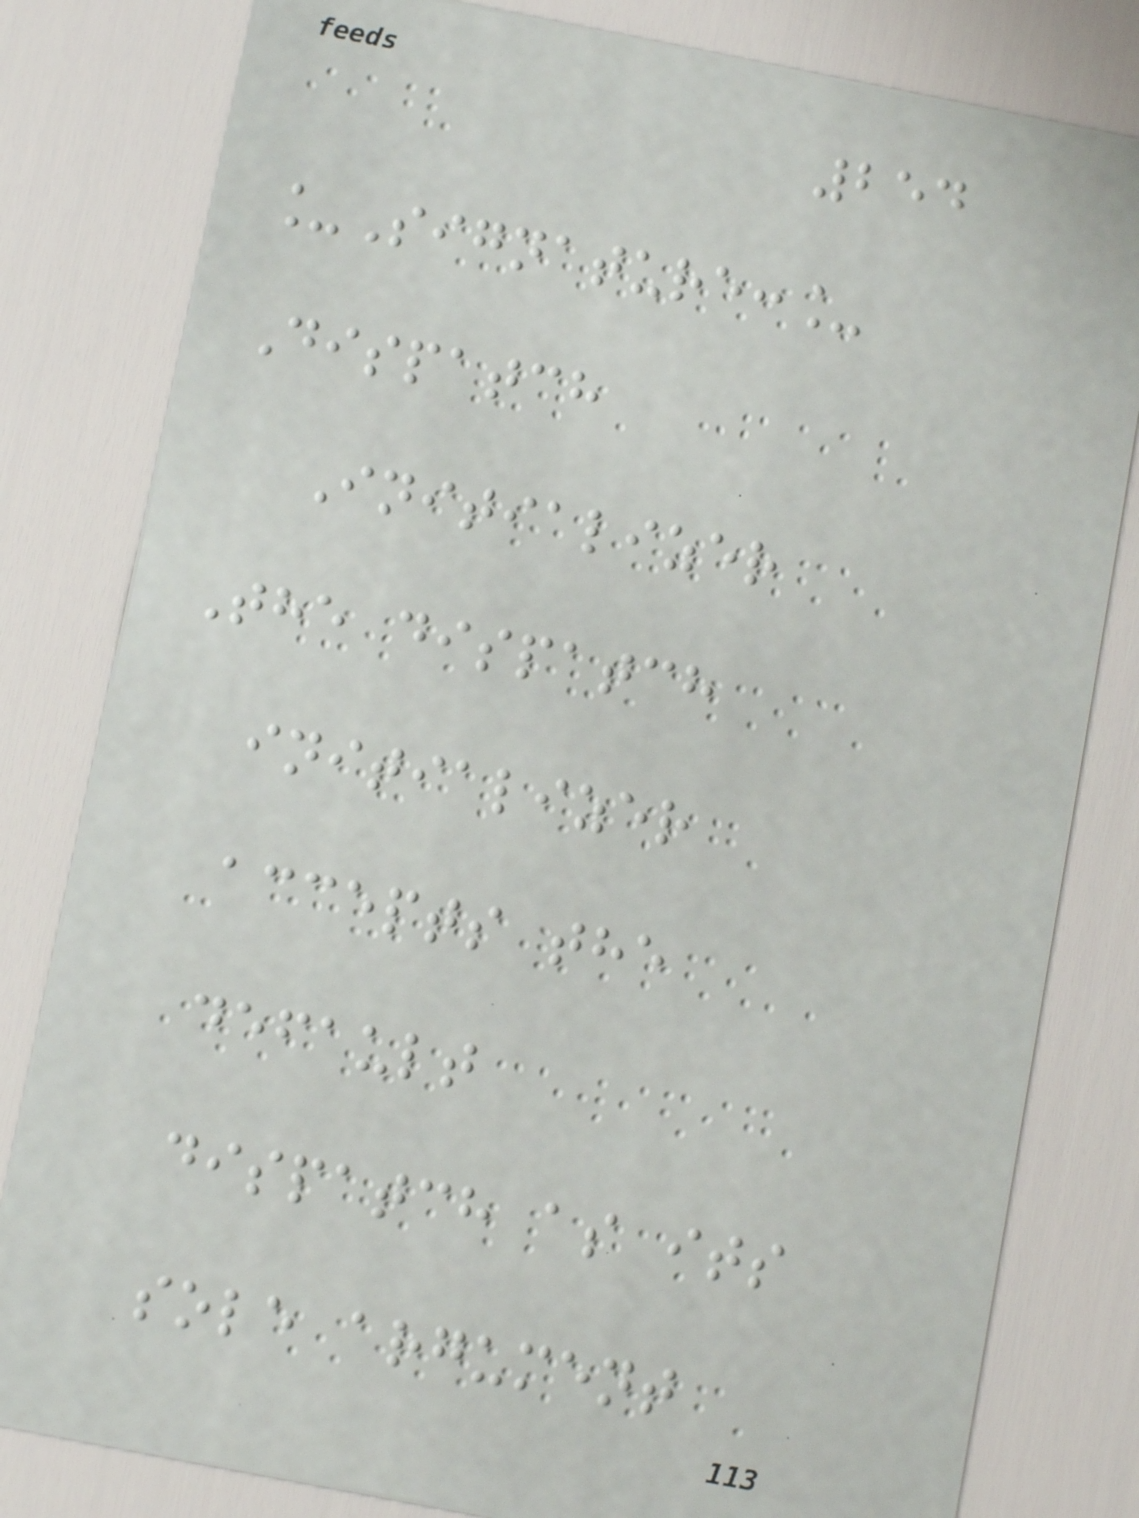254
_Signature:_
Dispatch
Initializer
The dispatch
initializer
accepts the
default
dispatch as its
sole argument
